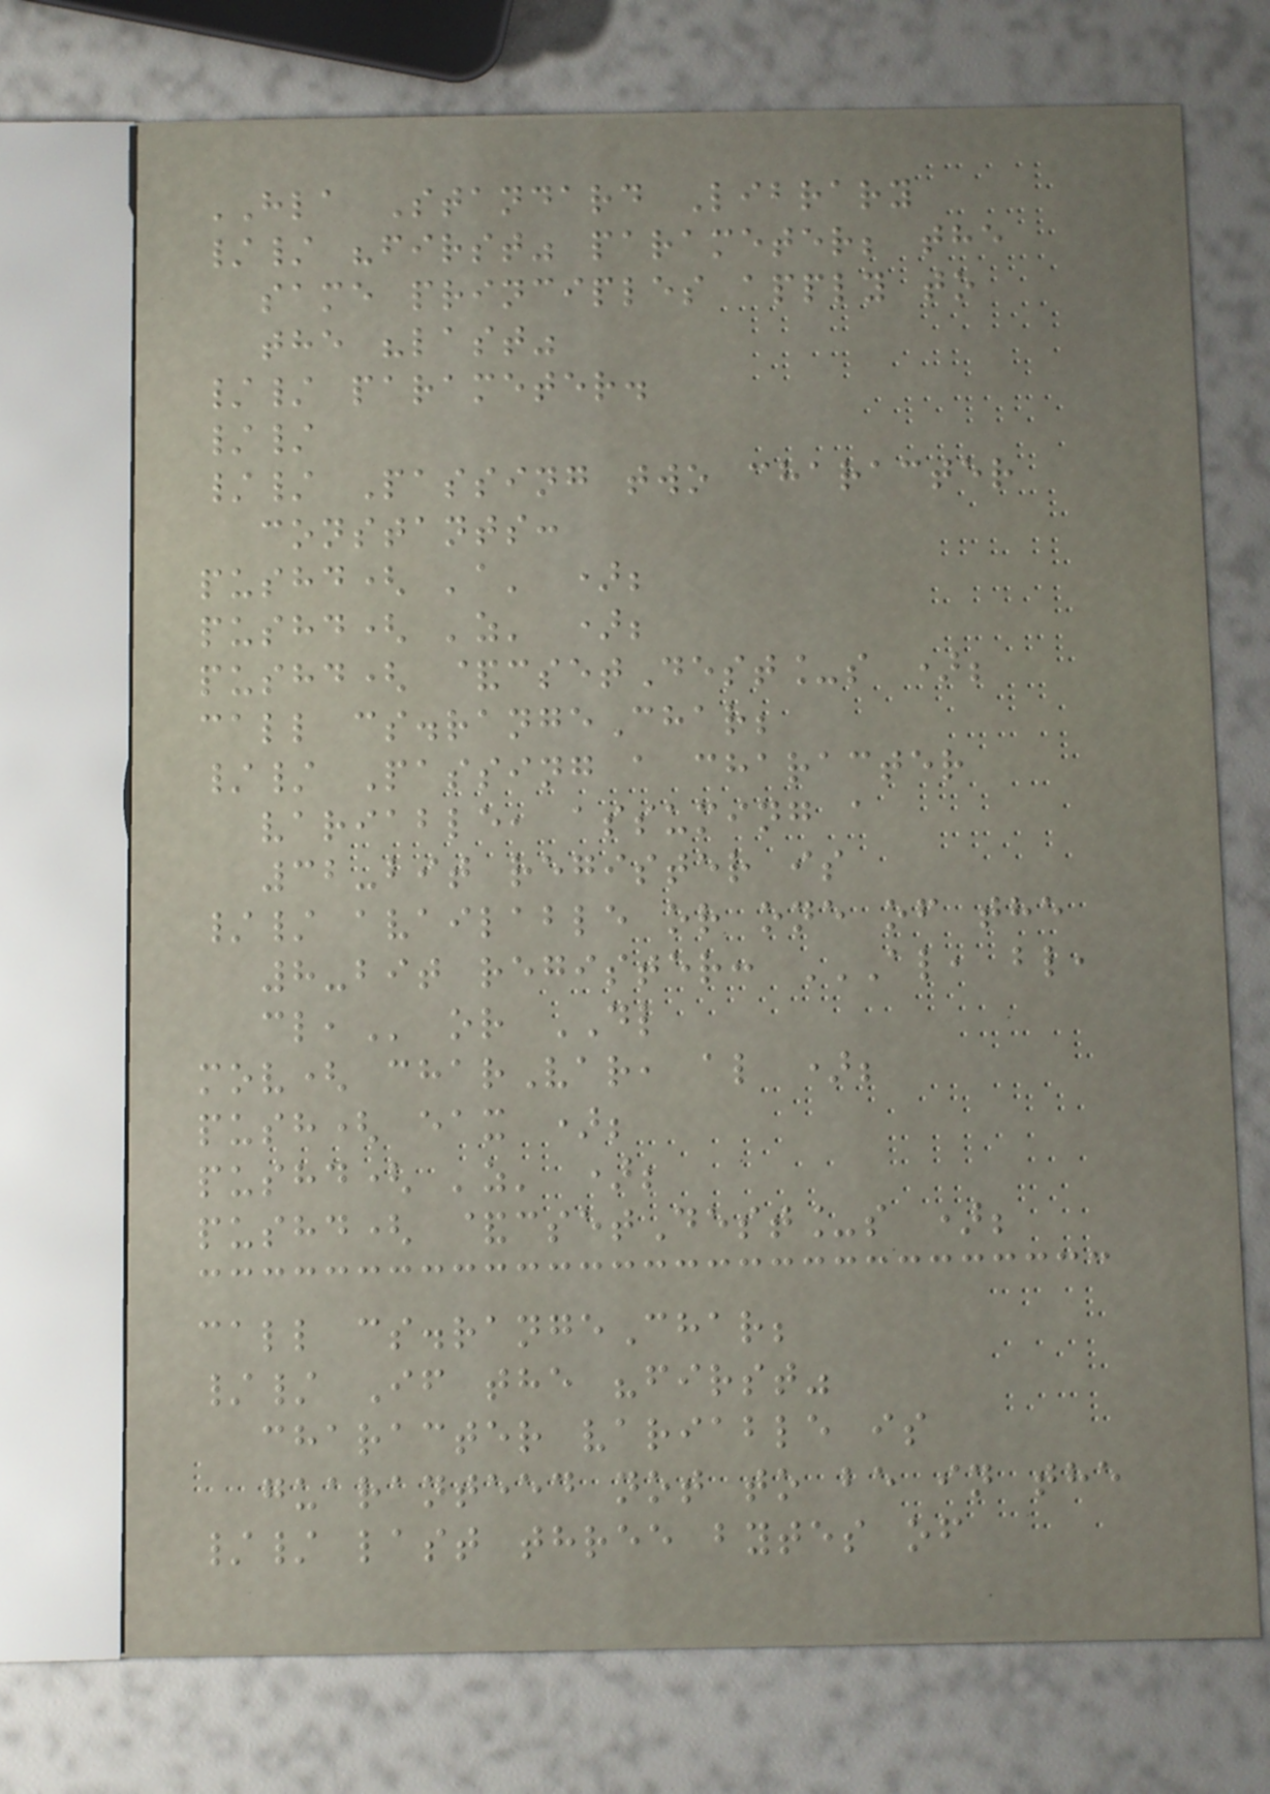HLA Standard Library
// "first" parameter; the
same principles apply to
the "last"
// parameter.
//
// Passing two character
constants:
pushd( 'a' );
pushd( 'z' );
pushd( &csetDest_s );
call cs.rangeChar;
// Passing a character
variable, assuming a
32-bit register is
// available or one of the
8-bit register: AL, BL,
CL, or DL
mov( charVar, al );
push( eax );
pushd( 'z' );
pushd( &csetDest_s );
call cs.rangeChar;
// If the "first"
character variable is
guaranteed not to be in the
// last three bytes of
